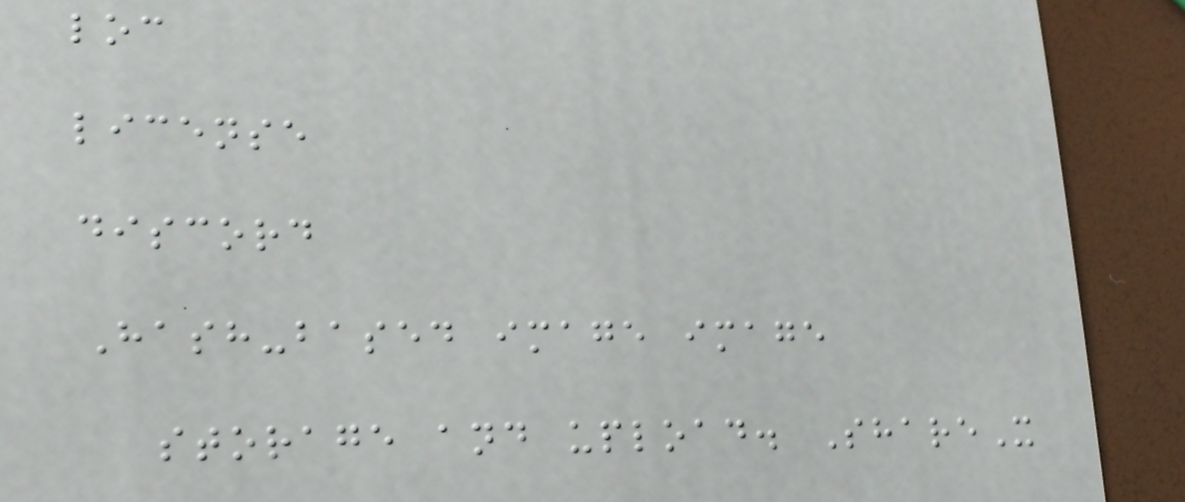loc
license
discord
Hash-based image image
storage and upload. ShareX
